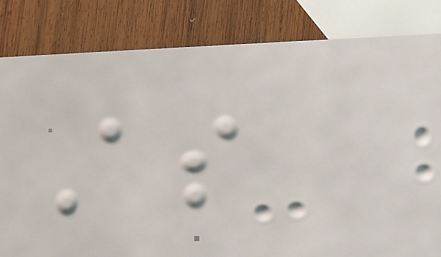As
